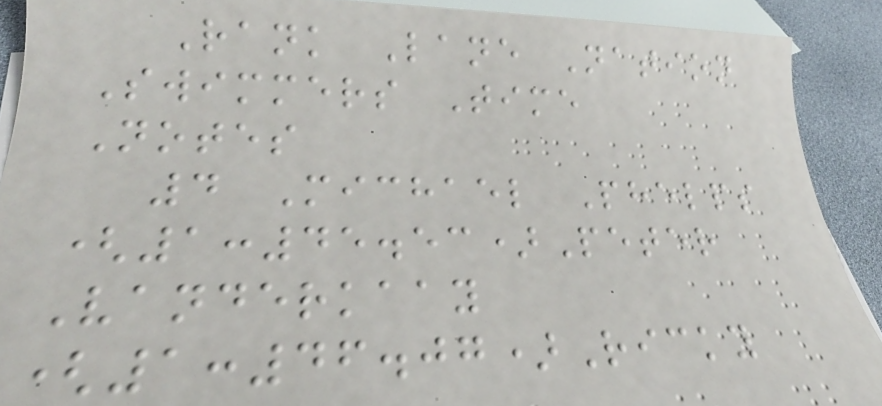Rank Lane Nation
Swimmers Time
Notes
4 Michael Phelps
(1:45.53)Peter
Vanderkaay
(1:46.07)Ricky
